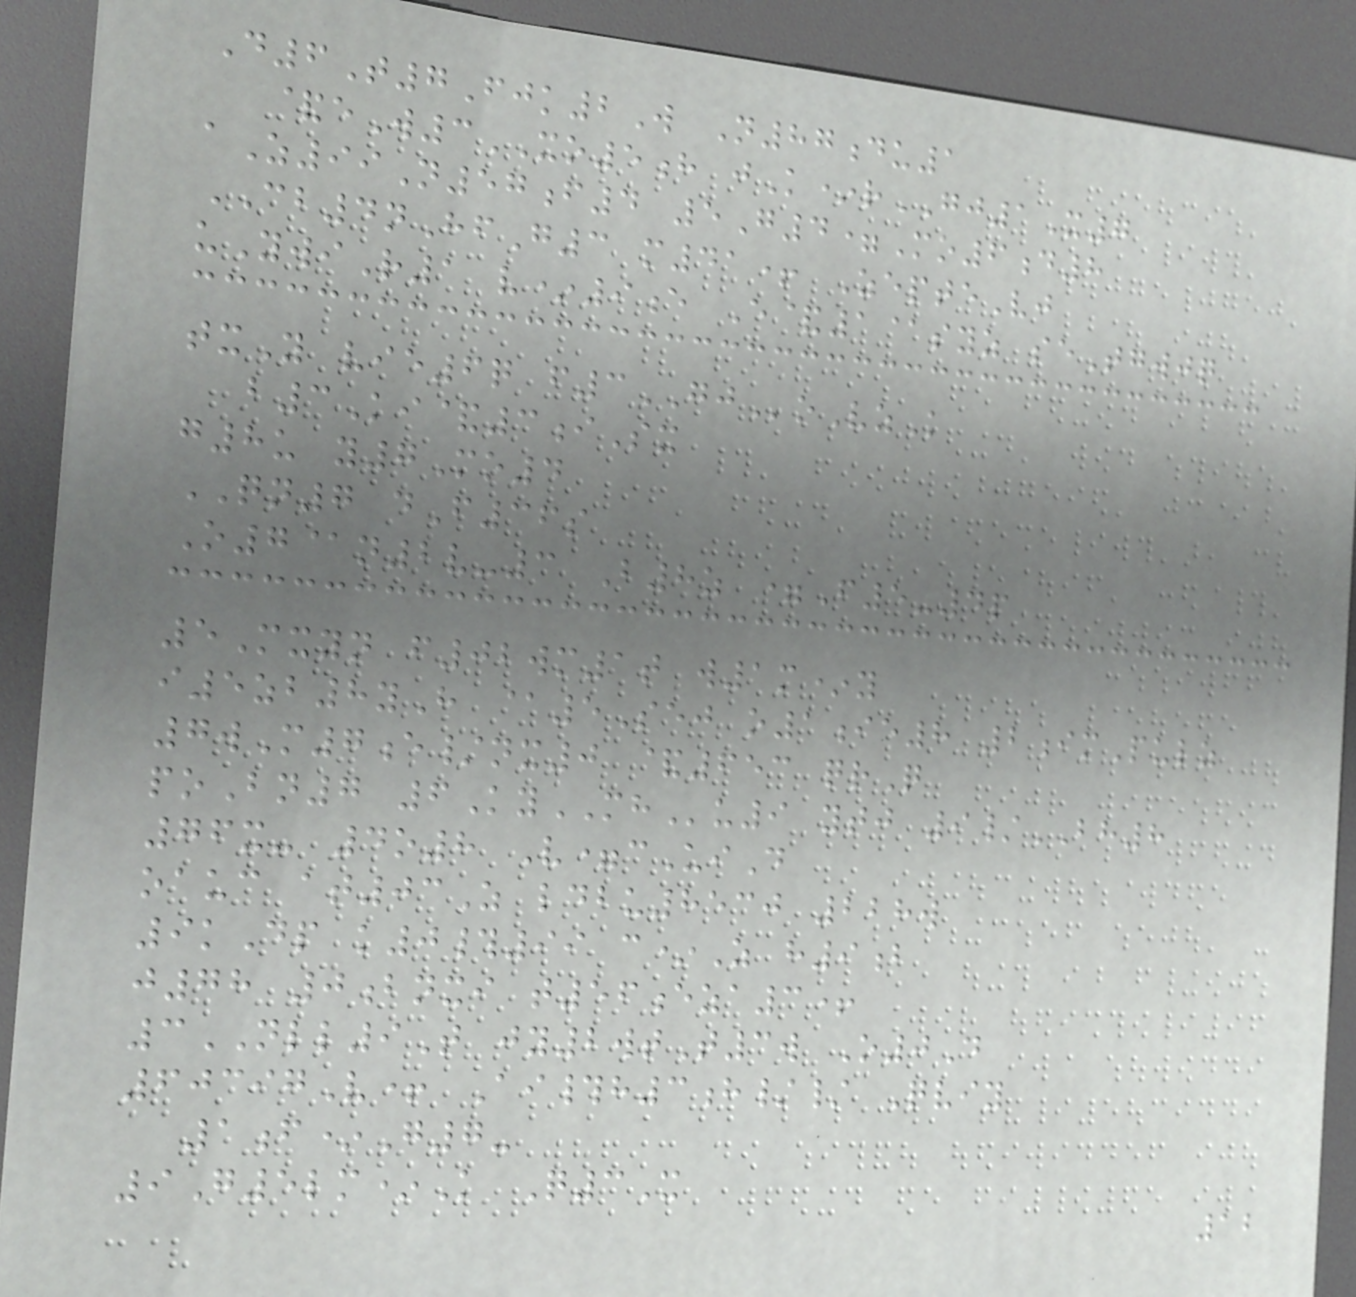D6T7Fjk2W N87du1
&eW3XO5h jK*rGJ1X7
aZ99N57f4 5G4=Mo6d8
CB4nHfG3 m41+ ZepteVj
uYwiR1 v*9e E&1@syz seTgwjq
txY vie6q f3GJoVzK
b3Ki&3iSx
g8u y7Mo4
QN7 dF36s
O7@n2v-3 B8z =F5-4p
5Mxyn f02wm1t w1m*y
i5zb8yH @5Sej o1ie8 2imPulz
7wM7e/nx0 &653 qrQ
poBn7 6KyMHu9 ytj 9/BH8
76x- 4o8 V=cUiD
oauc at03Z ldbu8530 228w
9kDp k0#99 c*Z h9b
j78 0bnxi t56eza3+
3NLL9T jy2wtT3w O0D
60397V+ Ai#h3h// Qviy
1f*G7-
9G5lm*K Q3X
12
